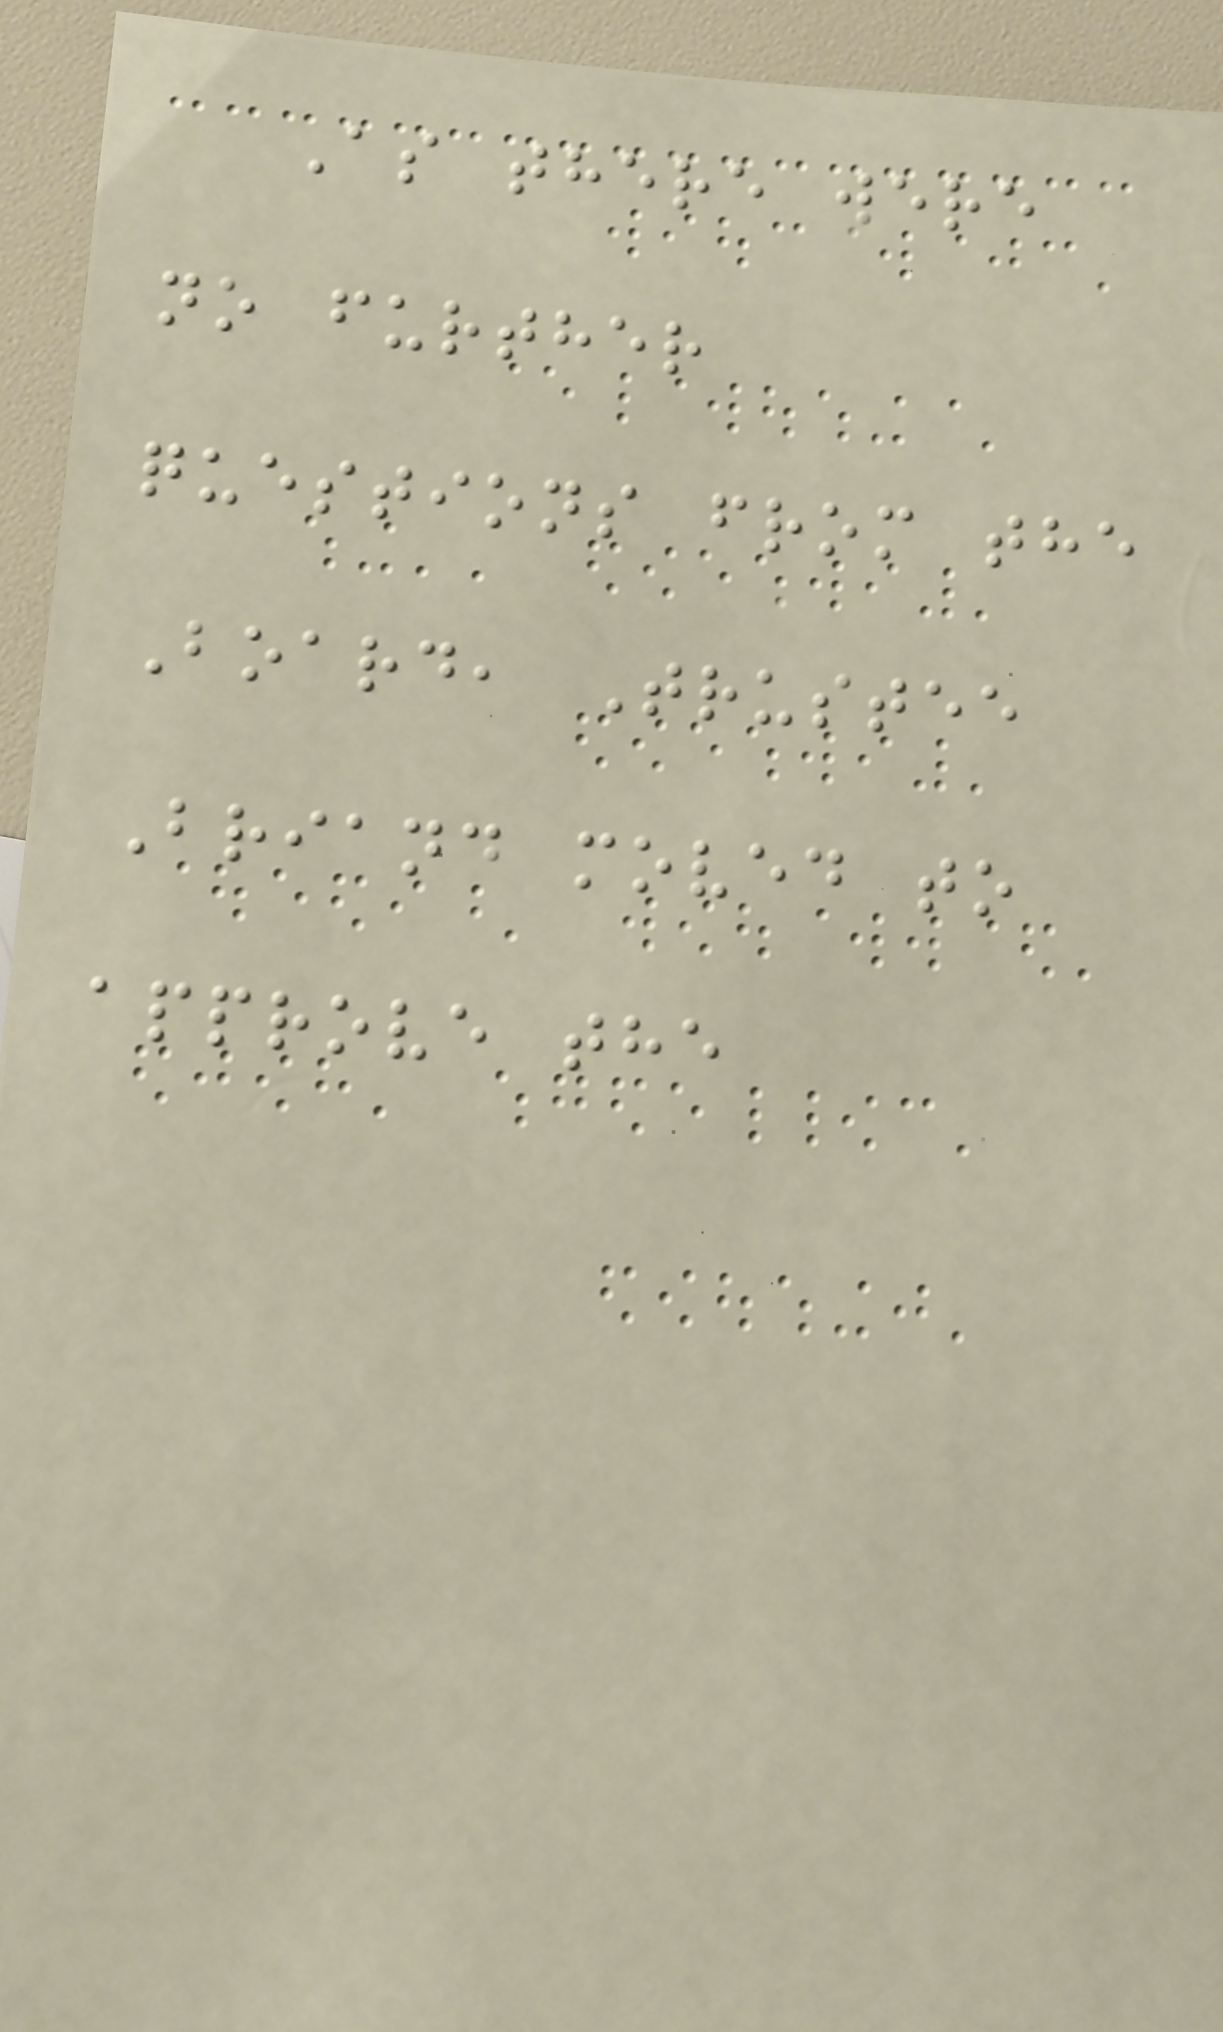As there were
no further
questions from the
Board, Trustee
Briand moved to
approve the
